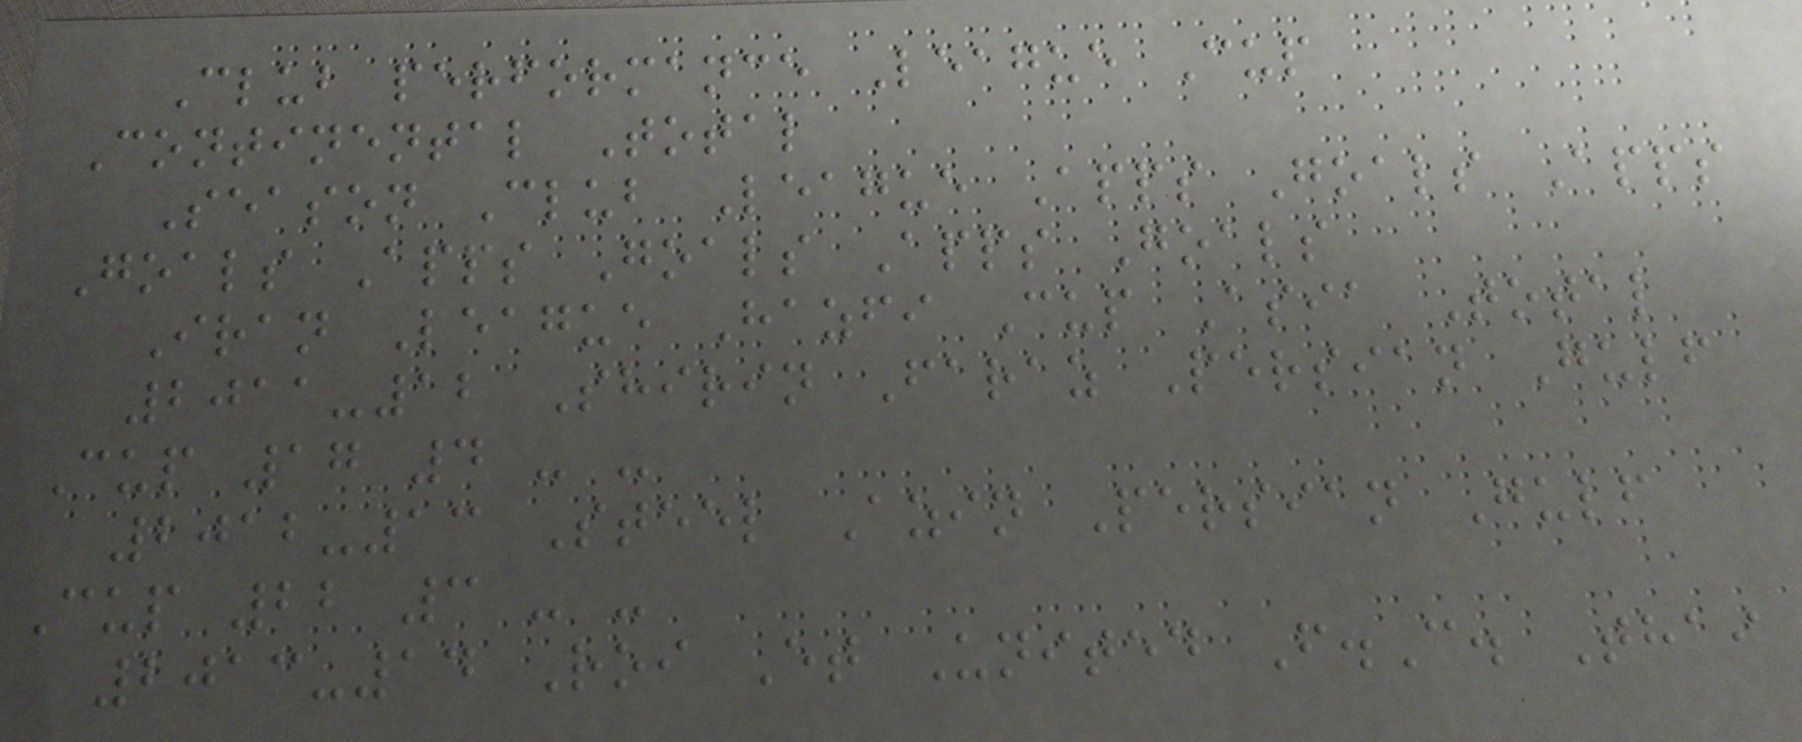Club performance League Cup
Continental Total
Season Club League Apps Goals Apps
Goals Apps Goals Apps Goals
Iran League Hazfi Cup Asia Total
2011-12 Shirin Faraz Persian Gulf
Cup 17 4 - -
2012-13 Steel Azin Persian Gulf
Cup 22 3 - -
2013-14 Roi Et United F.C. Thai
